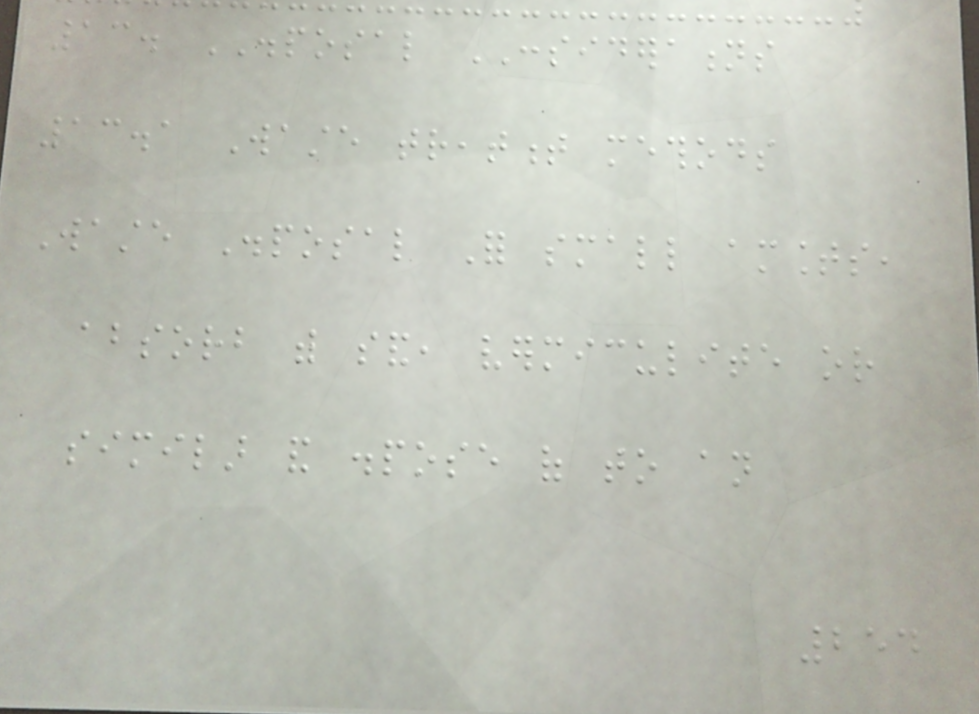13. DISPOSAL CONSIDERATIONS
13.1 Waste treatment methods
Waste Disposal For small amounts,
absorb with sand, vermiculite or
similar and dispose of to an
254
